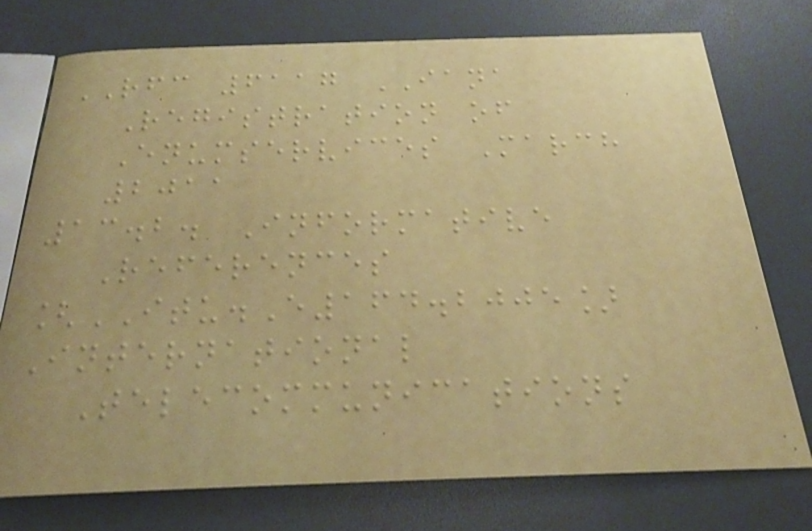RFC 6117 IANA
Registration of
Enumservices March
2011
13.2. Informative
References
[ITU.E164.2005]
International
Telecommunications
